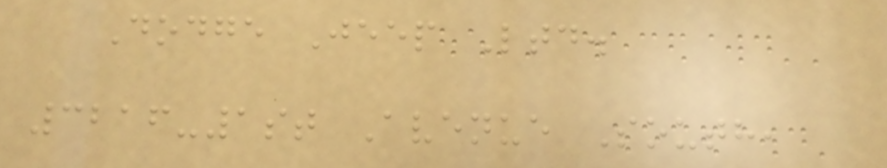Dodge Jeep Ltd.
3216-1st Avenue South,
